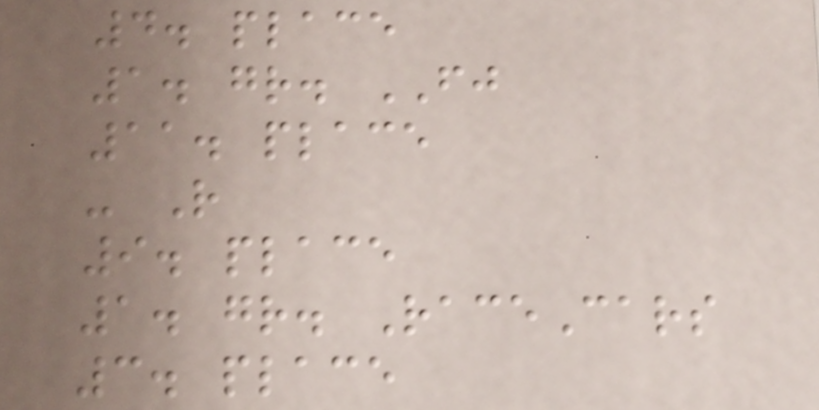4. place
1. gr. FJ
11. place
- R
9. place
1. gr. RaceCars
3. place
